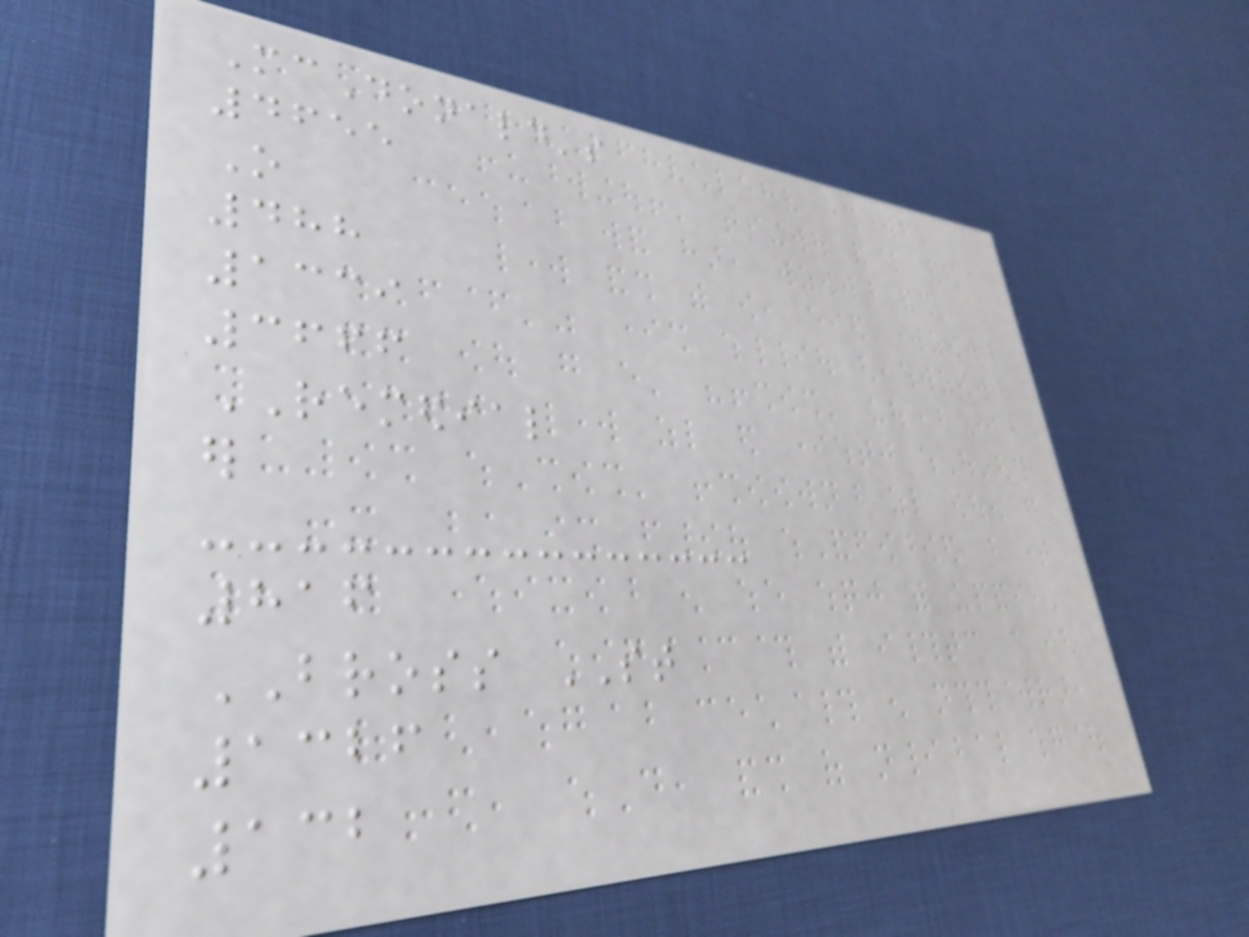McDonald's
4655
O
488
1339
3666
REMEDIAL
er
816
BROSS ST
1326
132
